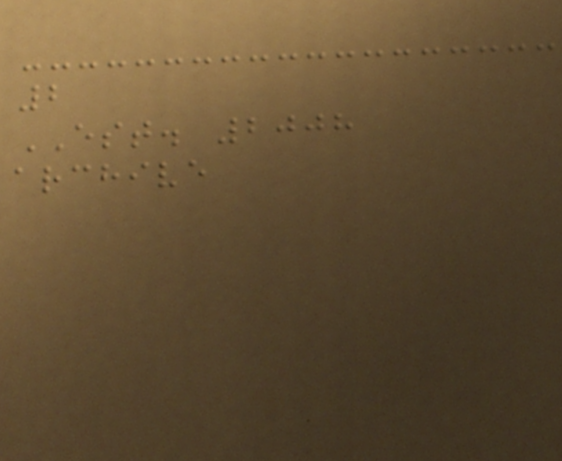2
EST. 2008
archive
